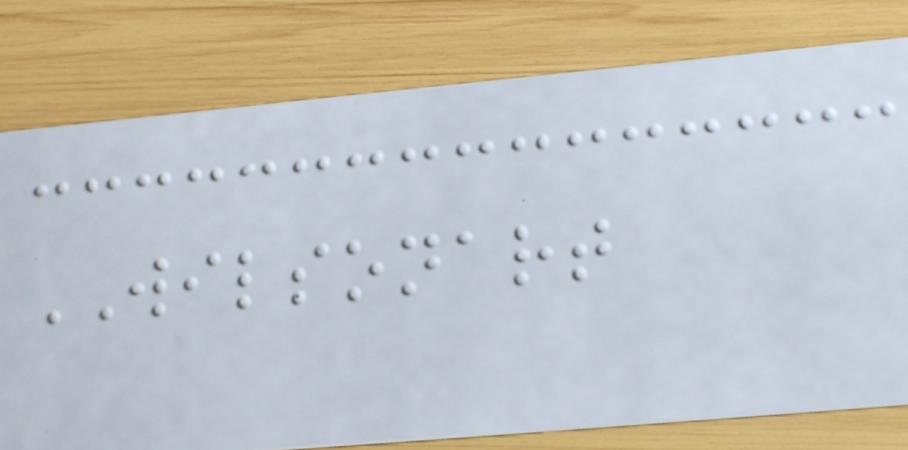WILSONART
